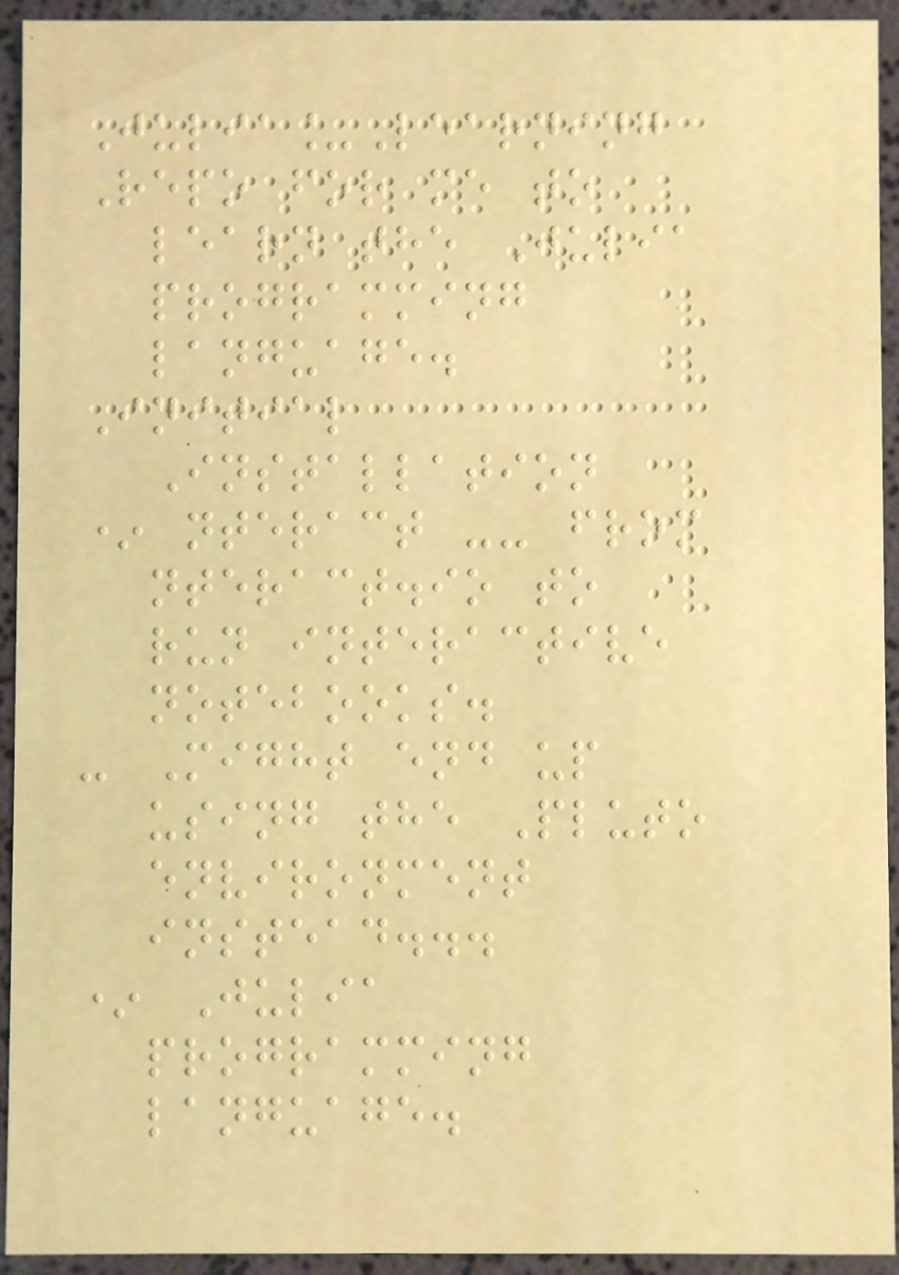Julia_Learning
Repo for me to
learn the Julia
programming
language.
Initial
Installation
* nteract -- from
nteract.io to
run interactive
notebooks.
- Might end up
using the Pluto
environment
instead...
* Julia
programming
language.
